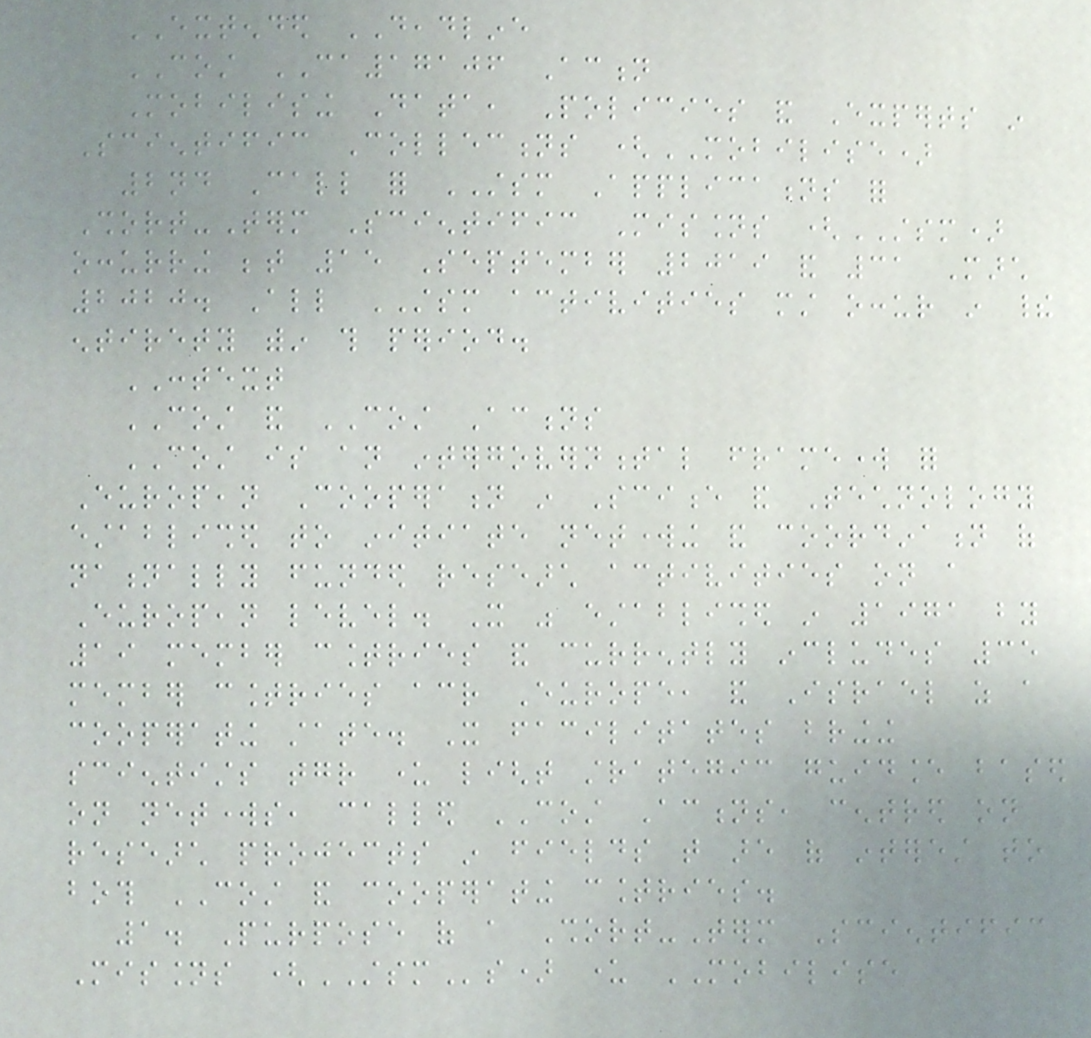EXTENDED DEADLINE
COST CA17106 Action
Mobilising Data, Policies and Experts in
Scientific Collections (MOBILISE)
2nd Call for STSM Applications for
Short-Term Scientific Missions (STSM)
occurring between 15 September 2019 and 31 March
2020. All STSM activities must occur in their
entirety within this period.
CONTEXT
COST and COST Actions
COST is an intergovernmental framework for
European Cooperation in Science and Technology
established to initiate networking and coordination of
nationally funded research activities on a
European level. It was established in 1971 by
19 member countries and currently includes 35
member countries across Europe, and Israel as a
cooperating state. It facilitates bringing
scientists together under light strategic guidance based
on networks, called COST Actions, centred on
research projects in fields that are of interest to
both COST and cooperating countries.
1. Purpose of a Short-Term Scientific
Missions (STSMs) under MOBILISE
